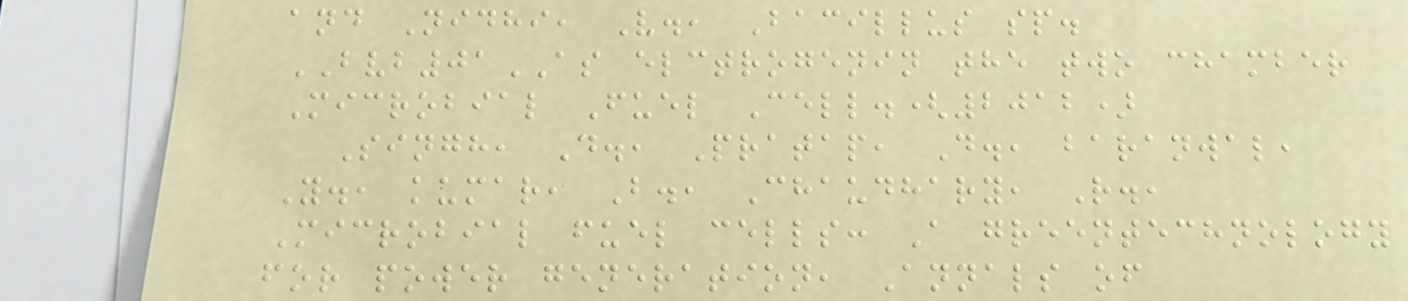and Nidhi, V., Bacillus sp.
BVB01AS elctrogenin the two chamber
Microbial Fuel Cell.(2012)
Singh, D., Pratap, D., baranwal,
Y., kumar, B., Chaudhary, R.,
Microbial fuel cells: A greentechnology
for power generation, Annals of
